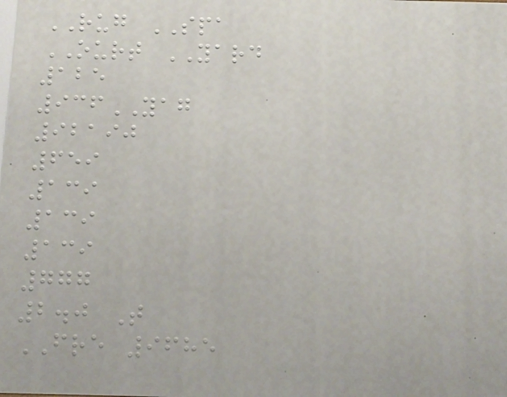RUG SPA
OURT YARD
125
936YAG
92190
659
139
139
139
777
2.0 T
FRE 9685
